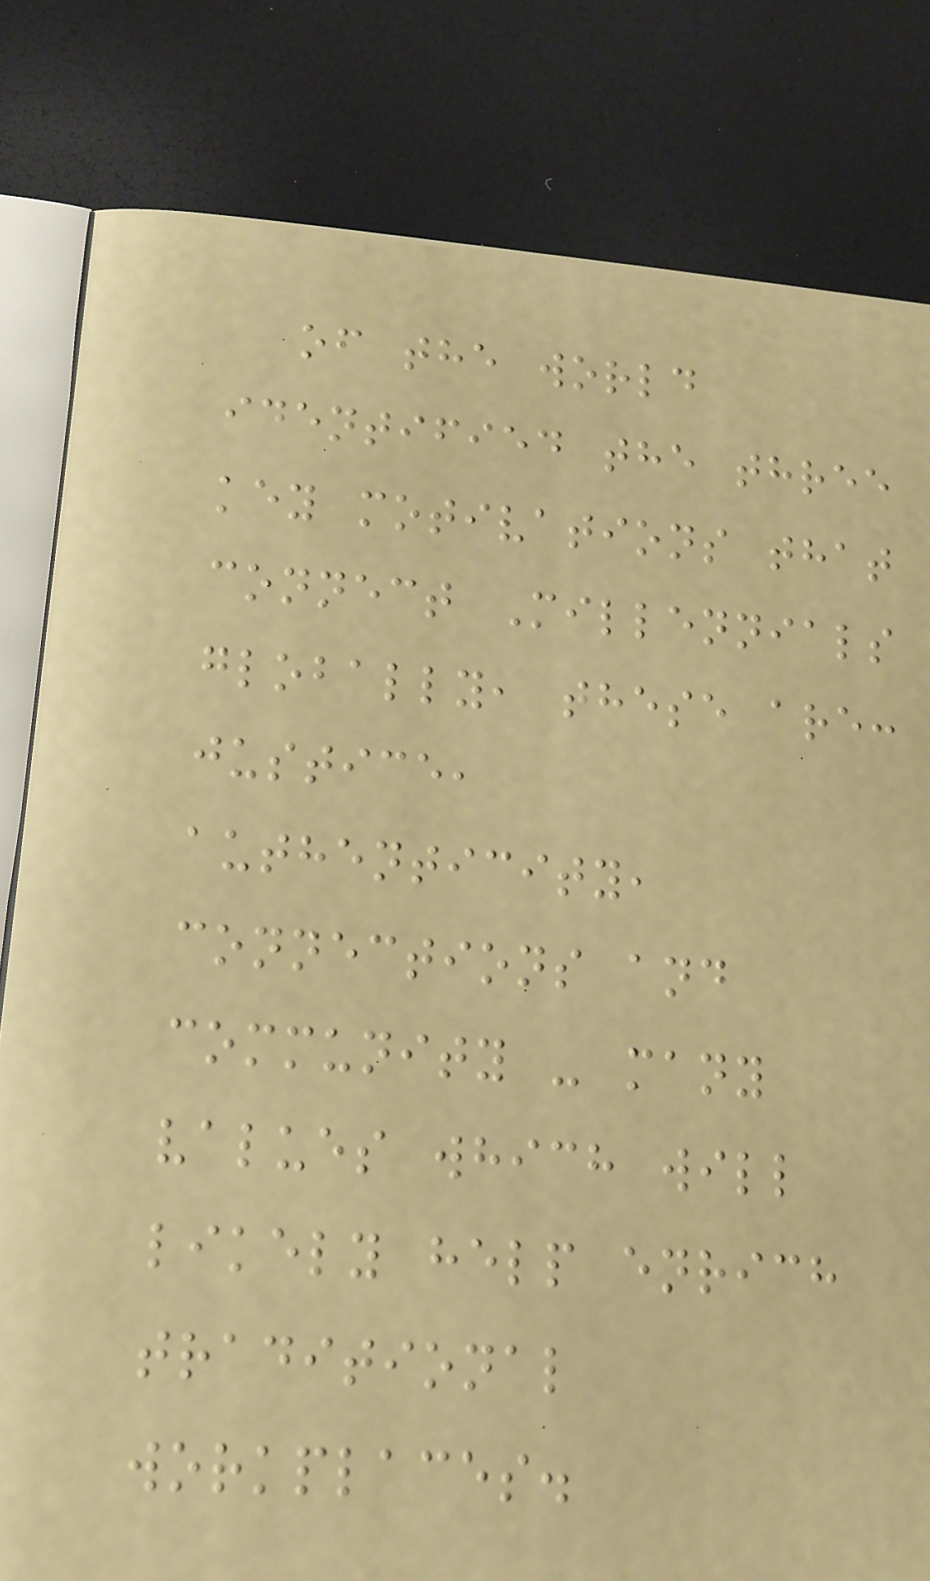of the world
identified the three
key motivations that
connect Millennials
globally, these are:
justice,
authenticity,
connections and
community - many
values which will
likely help enrich
traditional
workplaces.
